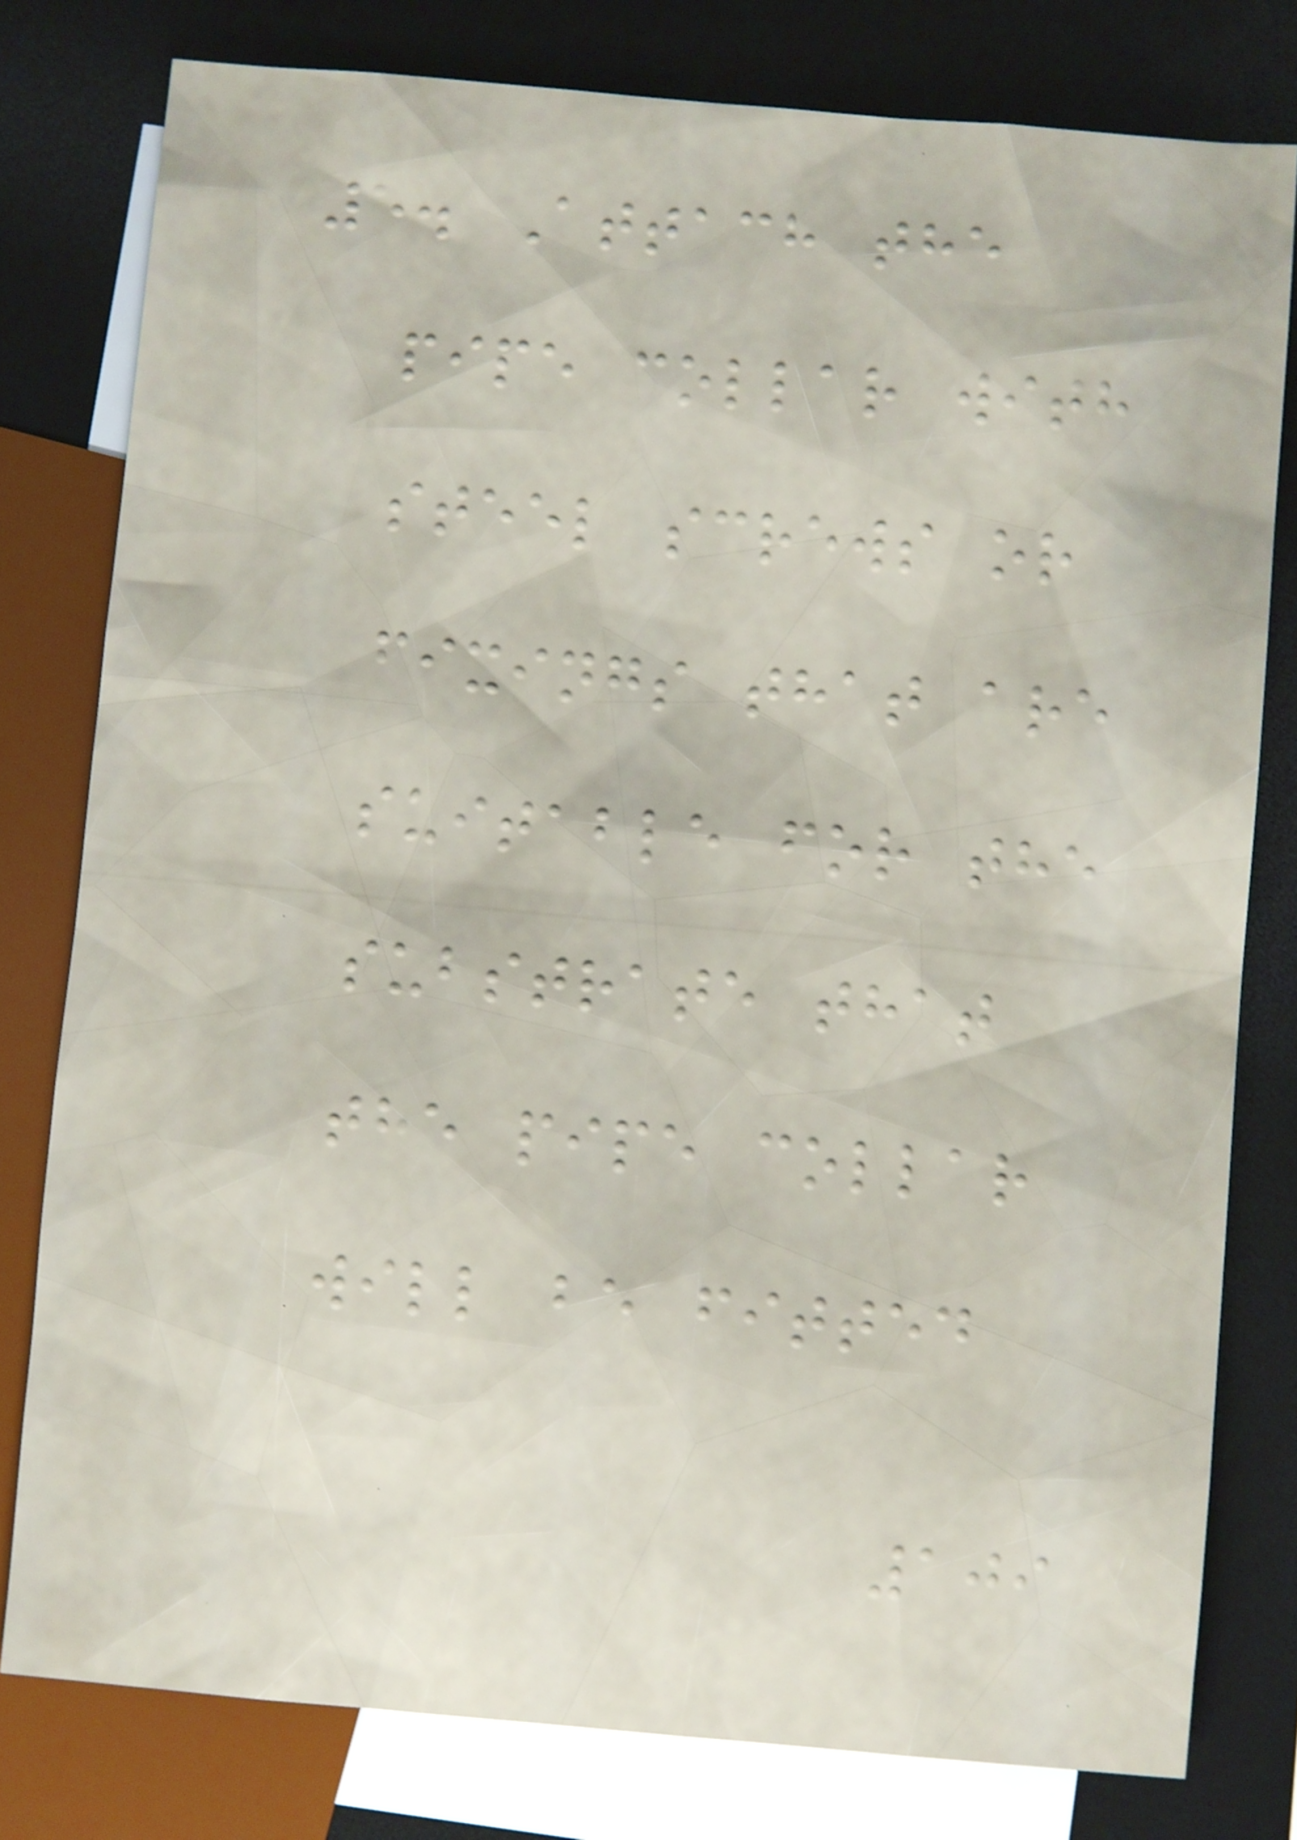5. Attach the
pipe collar with
steel screws or
fixings that are
suitable for the
substrate that
the pipe collar
will be fitted
109
